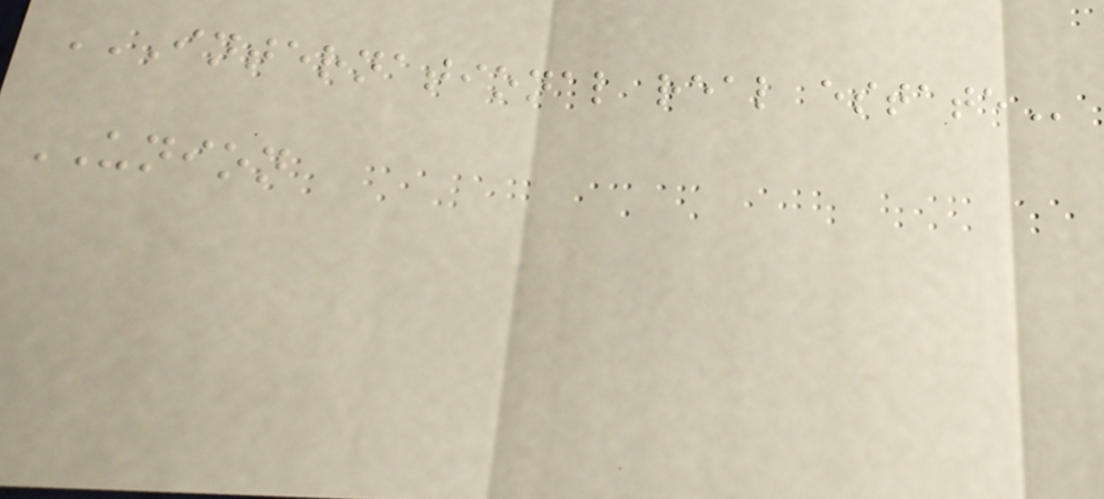INTERNATIONAL REAL ESTATE
UNION
